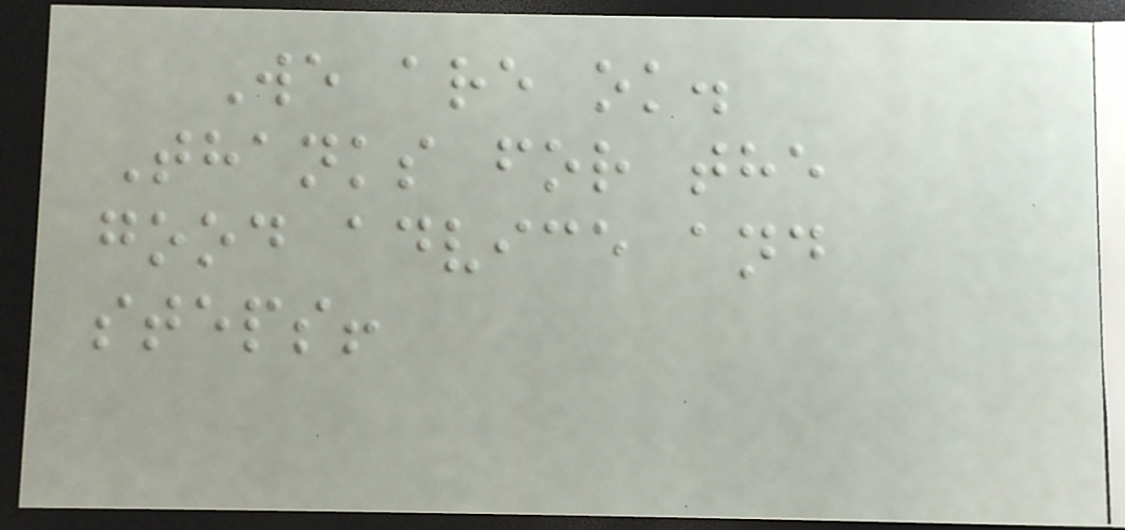We are ok.
Thanks for the
good advice and
steps!
